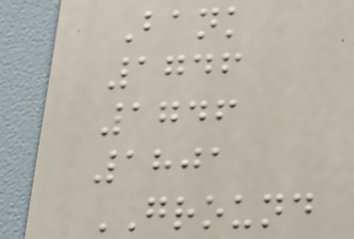Bank
1746
1746
1801
GROUND
